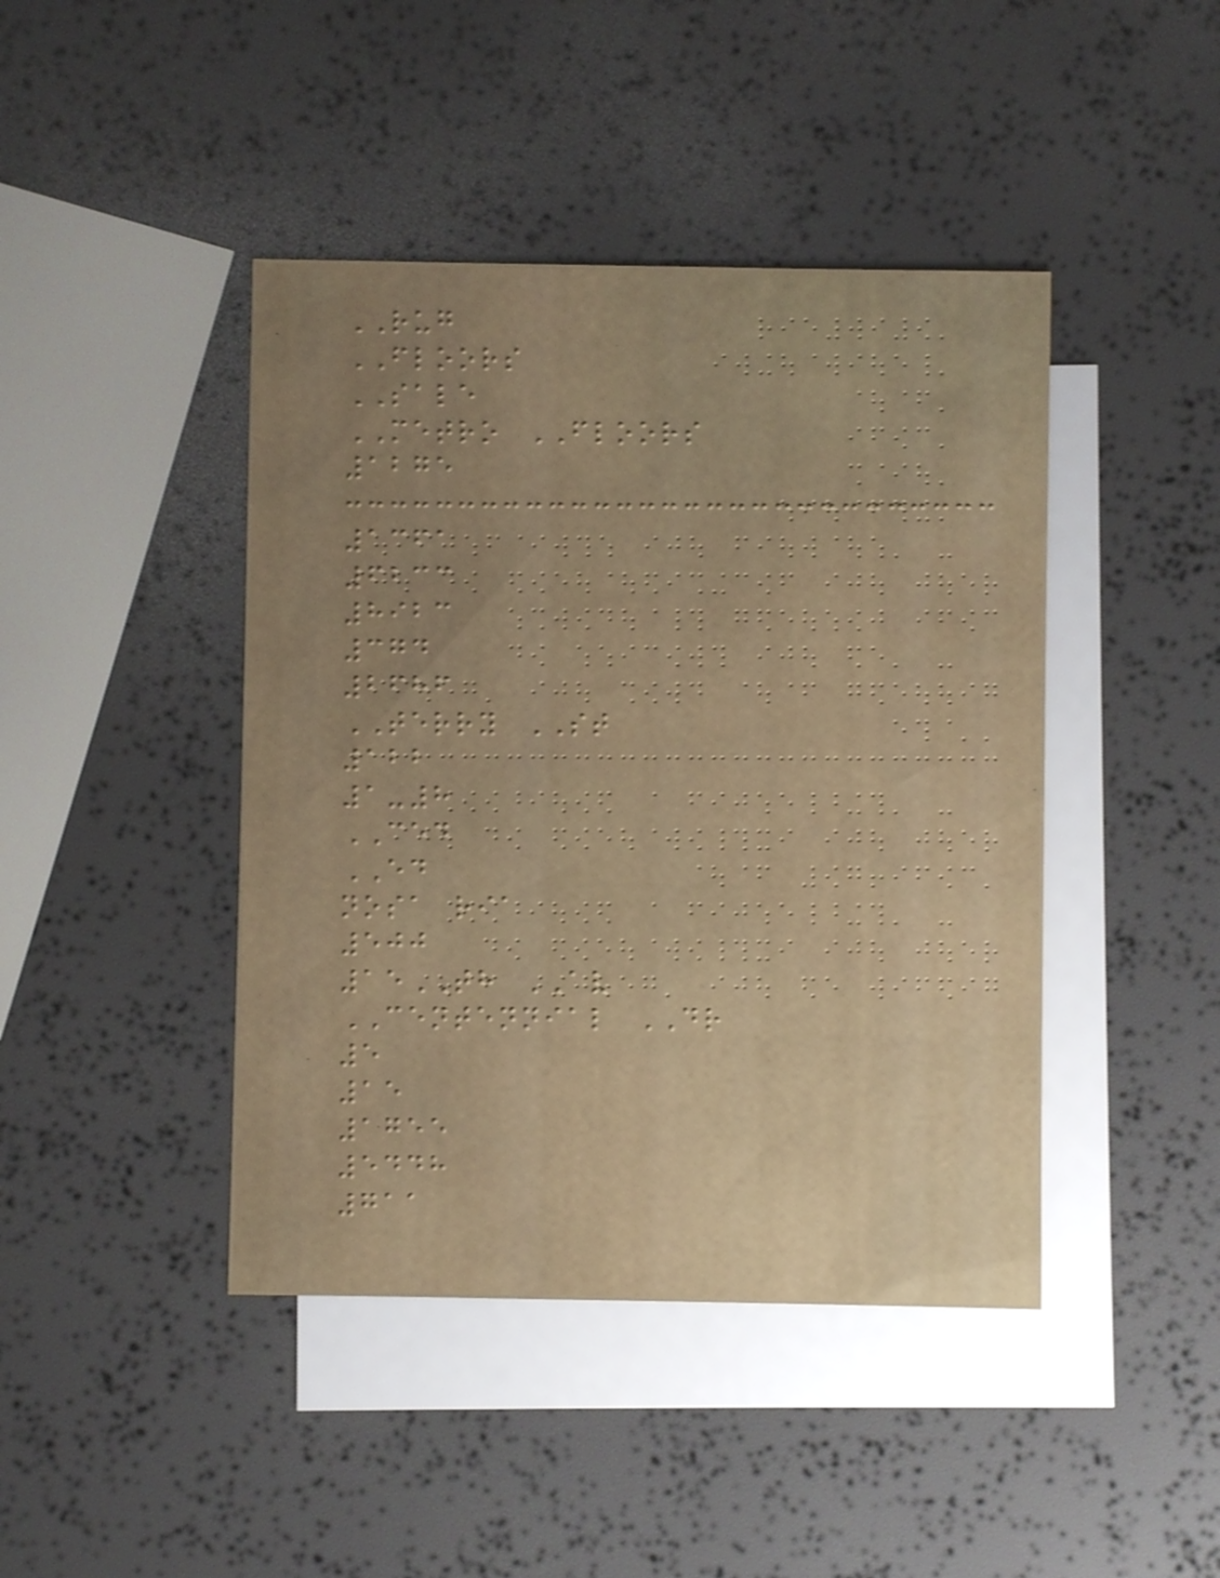RUG
FLOORS
SALE
METRO FLOORS
1275
1361
6233
8923
374
2686
TERRY ST
122
1-8
CED
ED
nosa ria
500
15TH AV
CENTENNIAL DR
5
15
1755
5448
711
